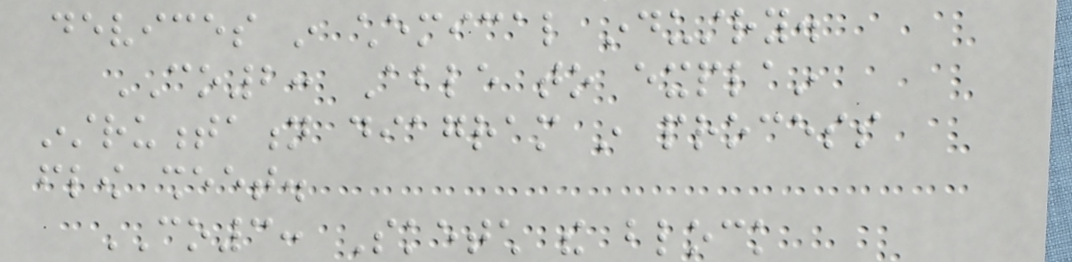devices in chemical industry.
CO2: Able to explain
instrumentation diagram in process
flow sheet.
CO3: Sketch the block
